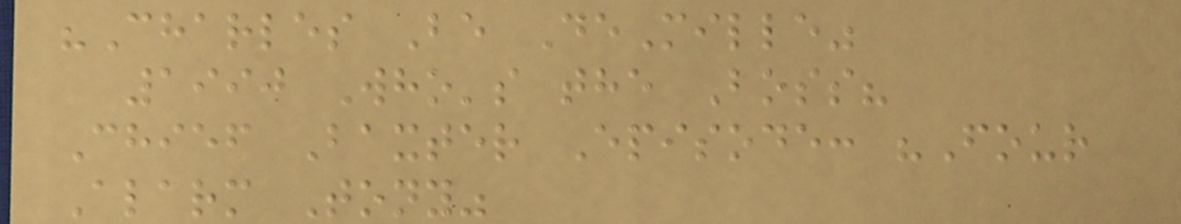"Charles Be DeMille"
1990 Who's the Boss?
Chief Baxter Episode: "Four
Alarm Tony"
